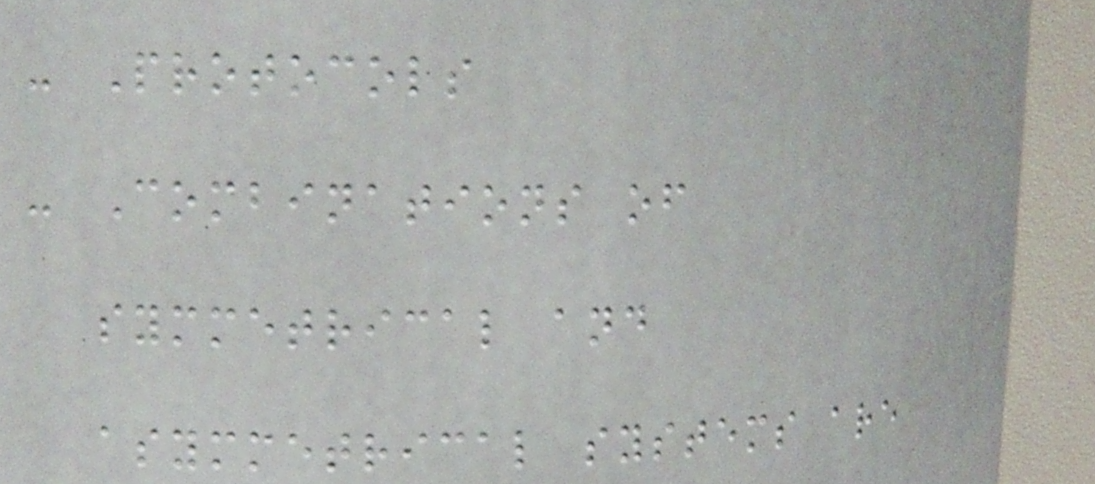- Protocols
- Combinations of
symmetrical and
asymmetrical systems are
